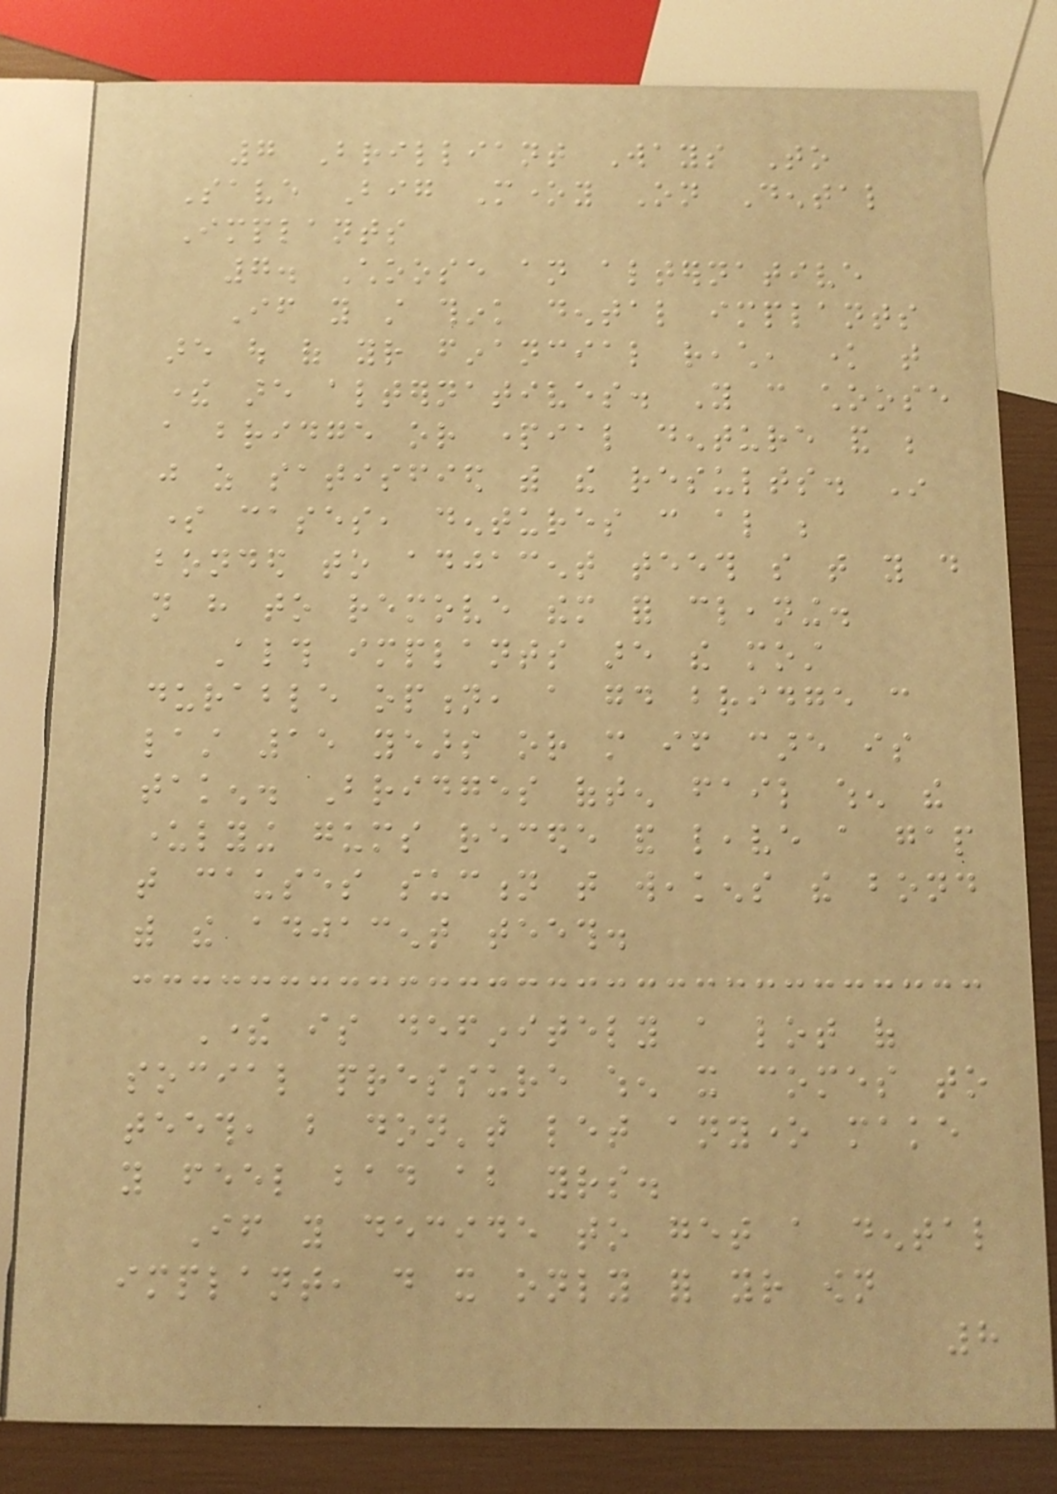7 Brilliant Ways To
Save Big Money On Dental
Implants
7. Choose an alternative
If you still think dental implants
are out of your financial reach, know that
there are alternatives. You can choose
a bridge or partial denture and be
just as satisfied with the results. In
some cases, dentures can also be
bonded to adjacent teeth so that you do
not have to remove them for cleaning.
Although implants are the most
durable option, a good bridge can
last 15 years or more if care is
taken. Bridges often fail when the
underlying gums recede and leave a gap
that causes suction that weakens the bond
with the adjacent teeth.
There is definitely a lot of
social pressure when it comes to
teeth, but don't let anyone make
you feel bad about yours.
If you decide to get a dental
implant, do it only for your own
8
